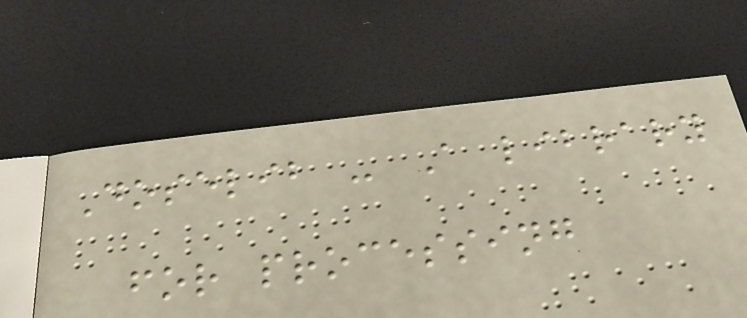Doselib - A library
for processing
